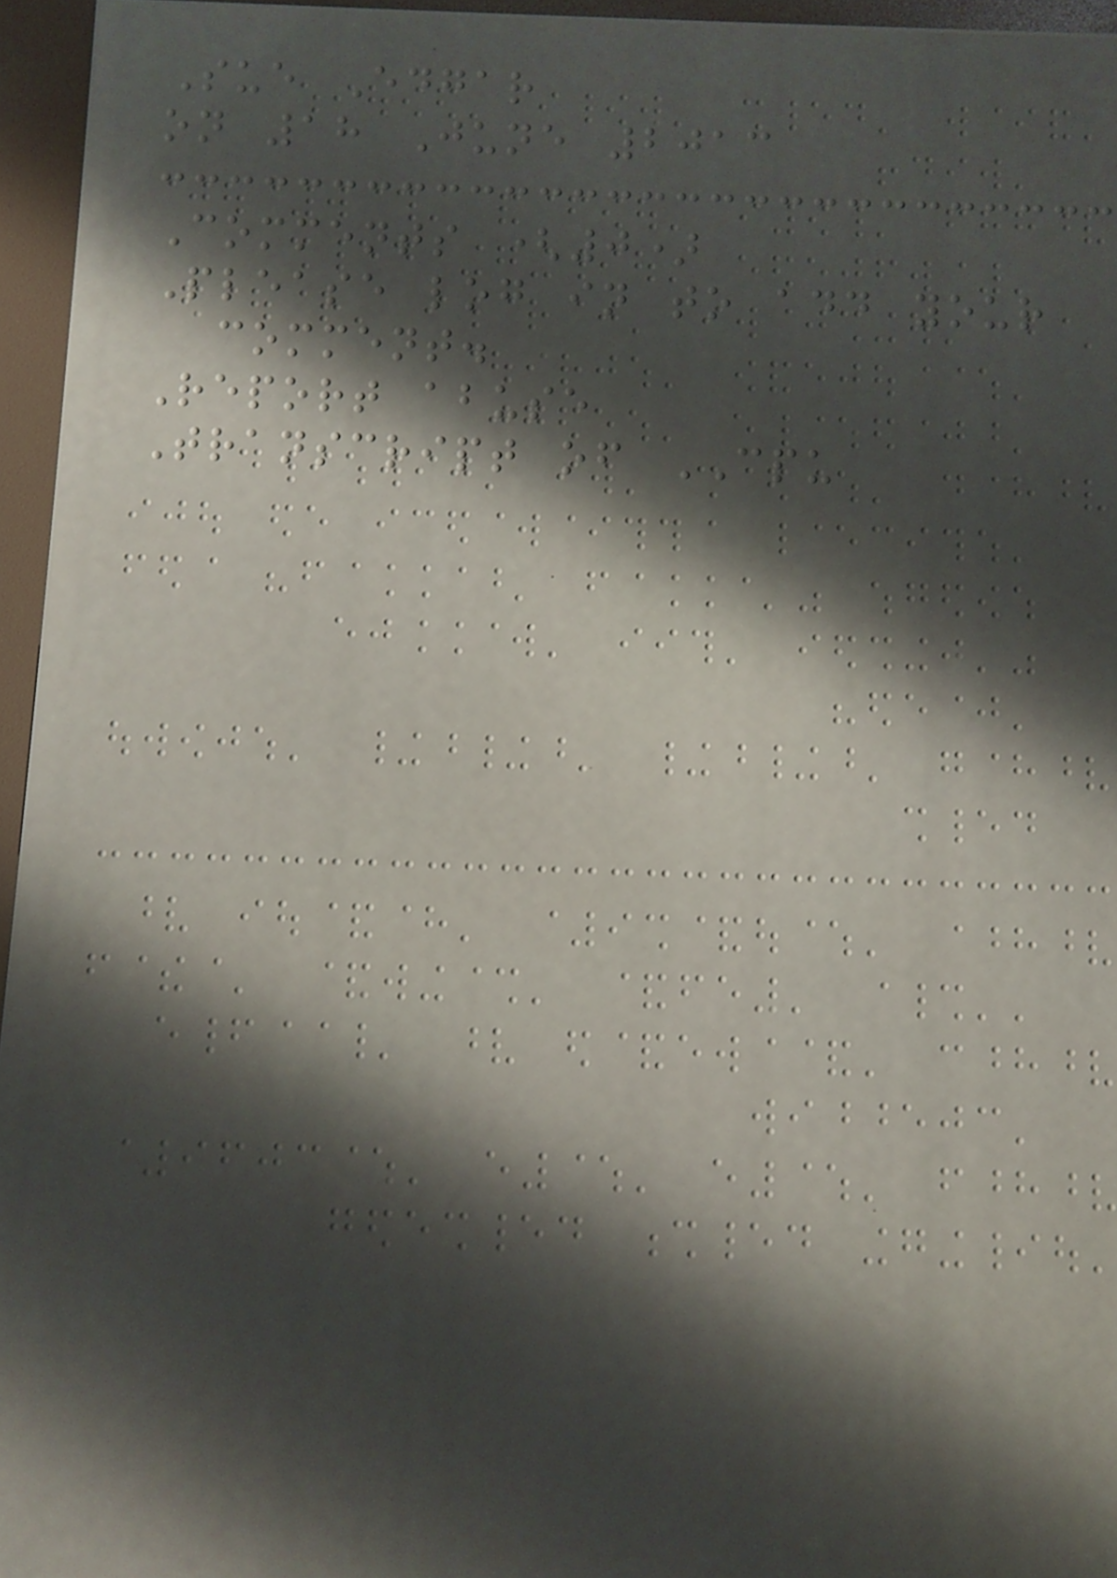Sue Edgar
on 18 June 2013
Comments (0)
Please log in to add your
comment.
Report abuse
Transcript of CPU
